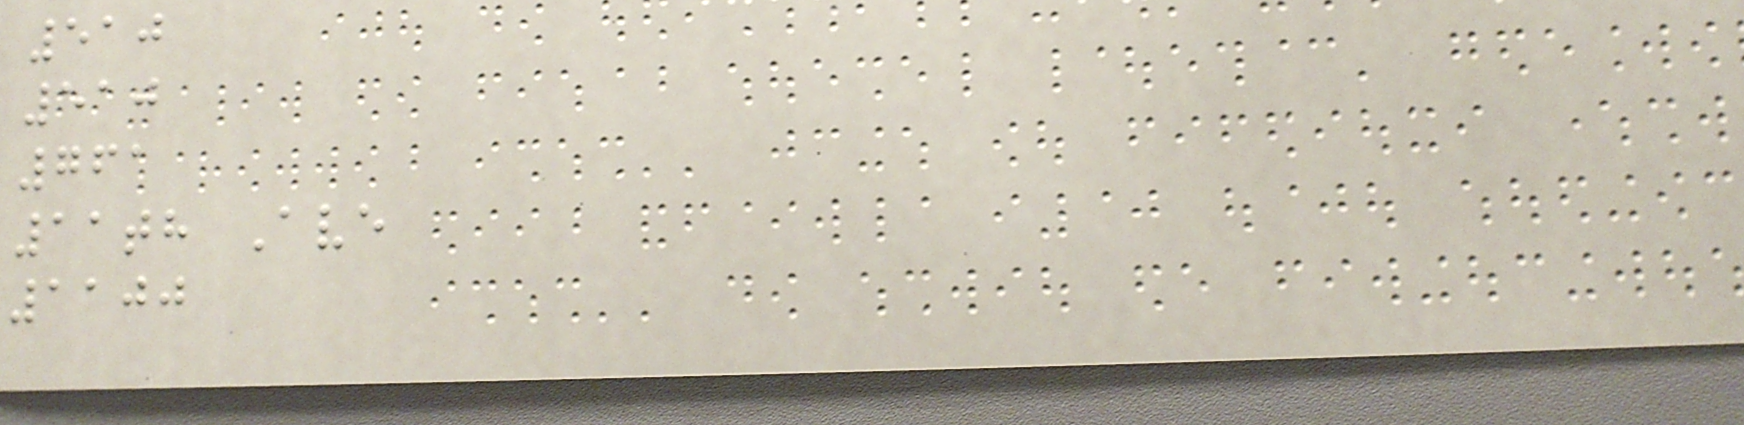510
510
761
11th Ave
1100
